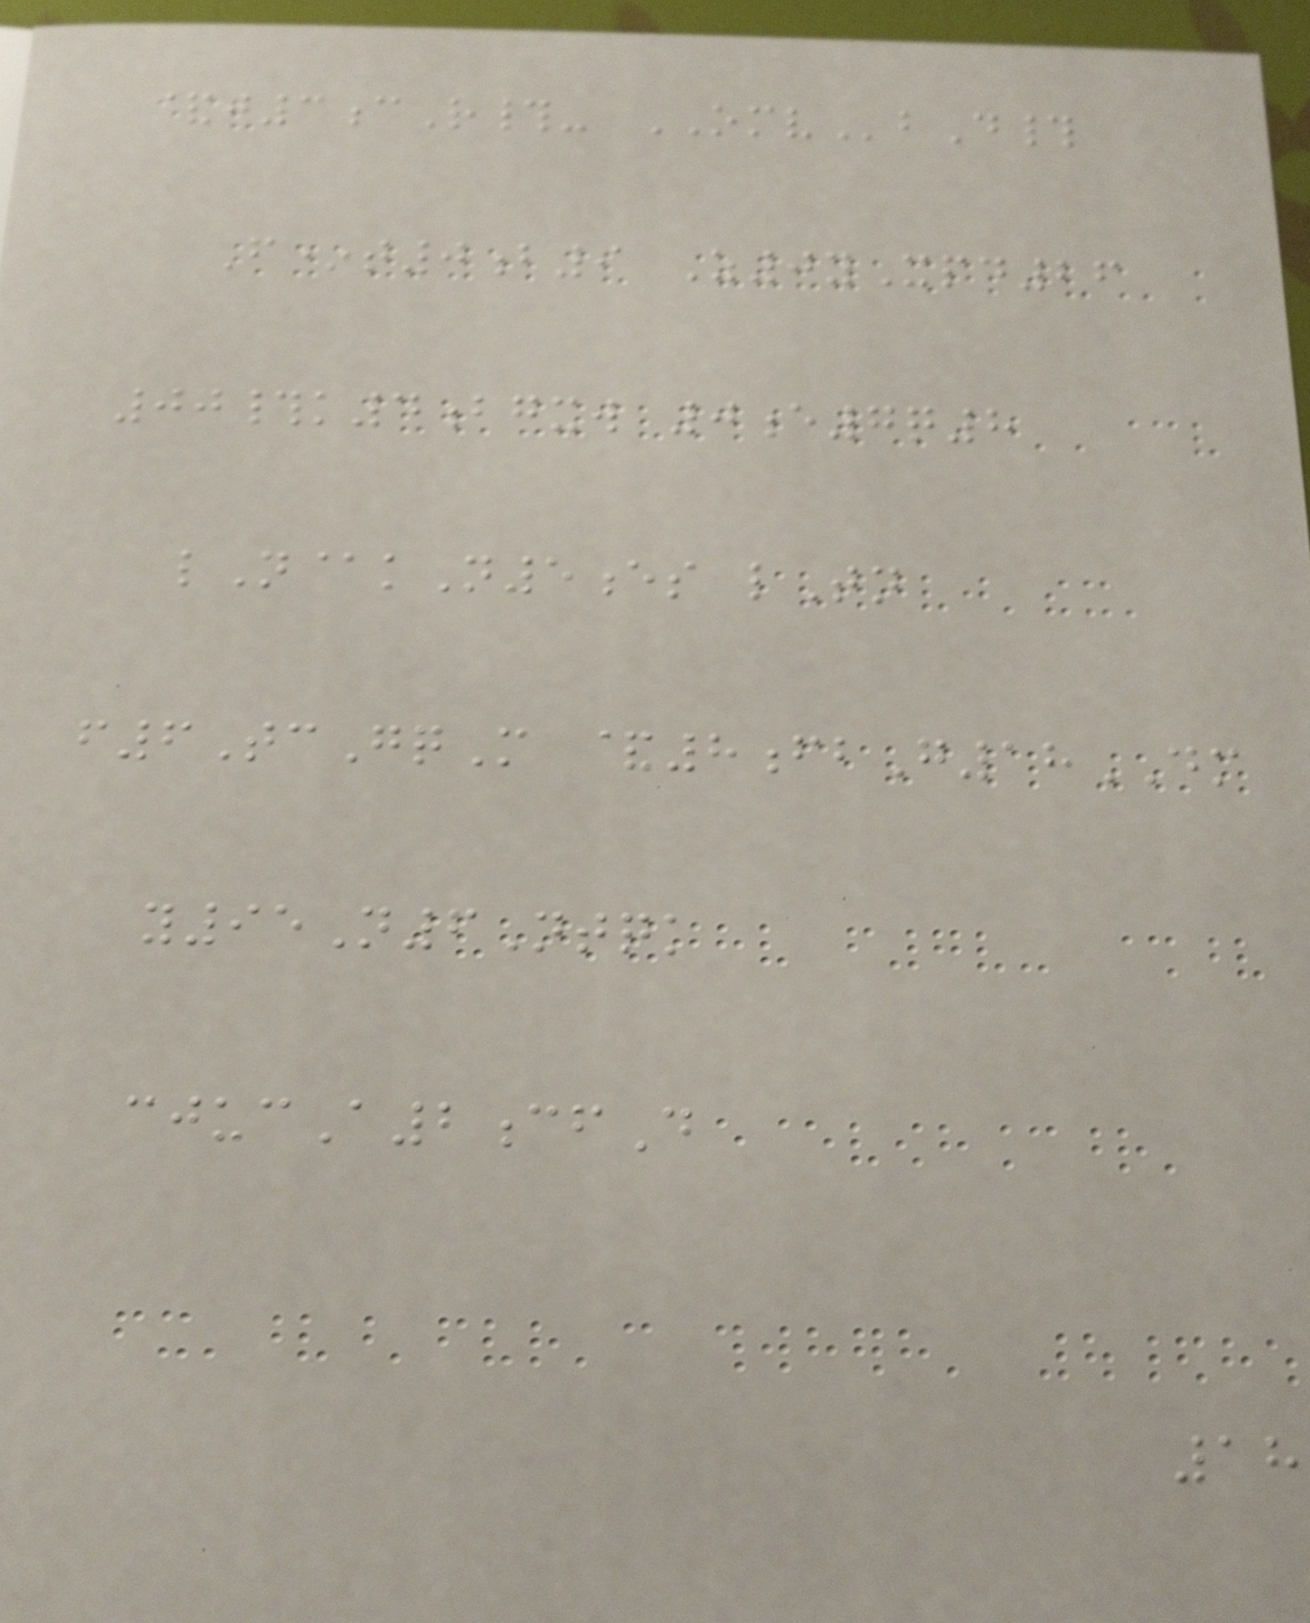&j3cR#- OMVbD#
F*t0b9 Z0yXpd26
00#k4bgxw 0e7q8
lN@kN5es lTn
f6TcGqM &8fbG18DM
y95N6Ntqk
cjucA2cfD
18
